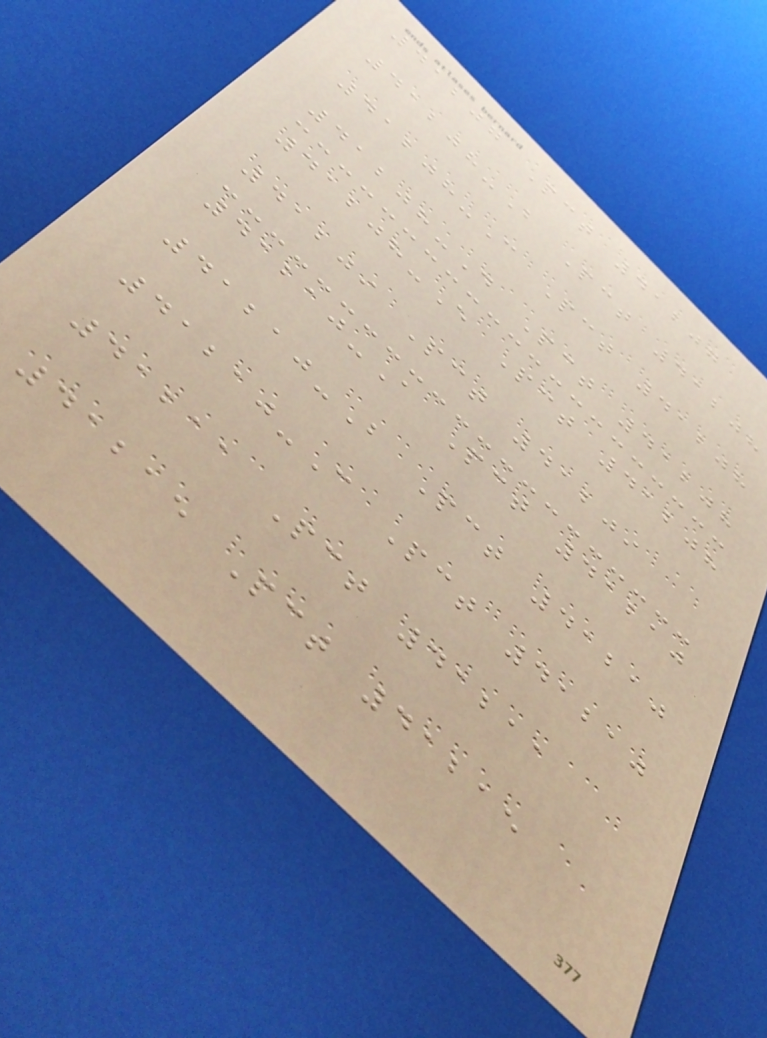41207 Pct 41207
41208-B Pct 41208
41208-C Pct 41208
41208-D Pct 41208
41208-E Pct 41208
41209 Pct 41209
41210-A Pct 41210
41210-B Pct 41210
41210-C Pct 41210
41211 Pct 41211
41215 Pct 41215
